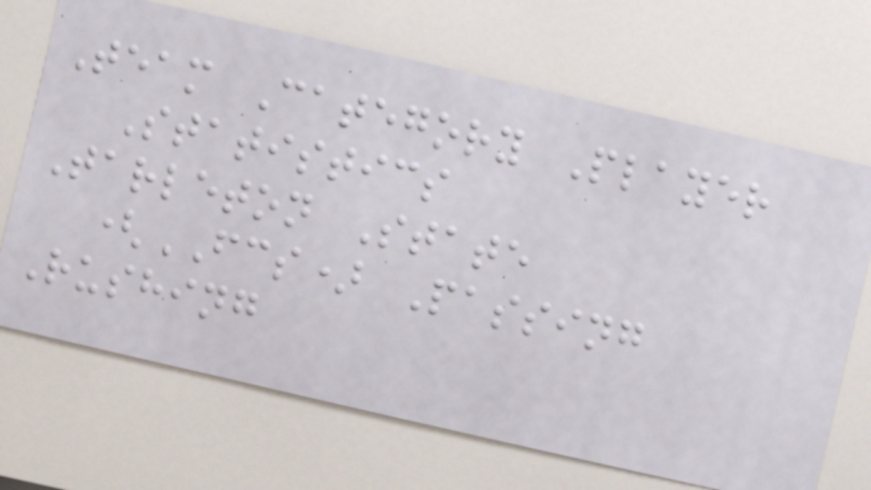Team Category Player
Statistics
Tarleton State
(FCS) Passing
Rushing
